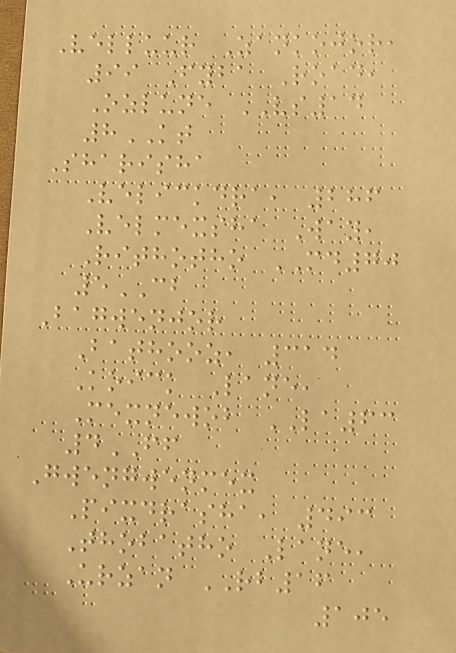Velluur Zankojor,
99 Fyba Road,
Ozlune VS14
8KT
Sharisha
Velickdra, 286
Velmexsha Way,
Rithotho MD70
5CB
Bagwenjor
Bathooz, 314
Koick Lane,
Mexnewob LA63
4FF
Gwengwenmex
Pixdrasha, 493
Thobatho Lane,
Urzan RB16
105
